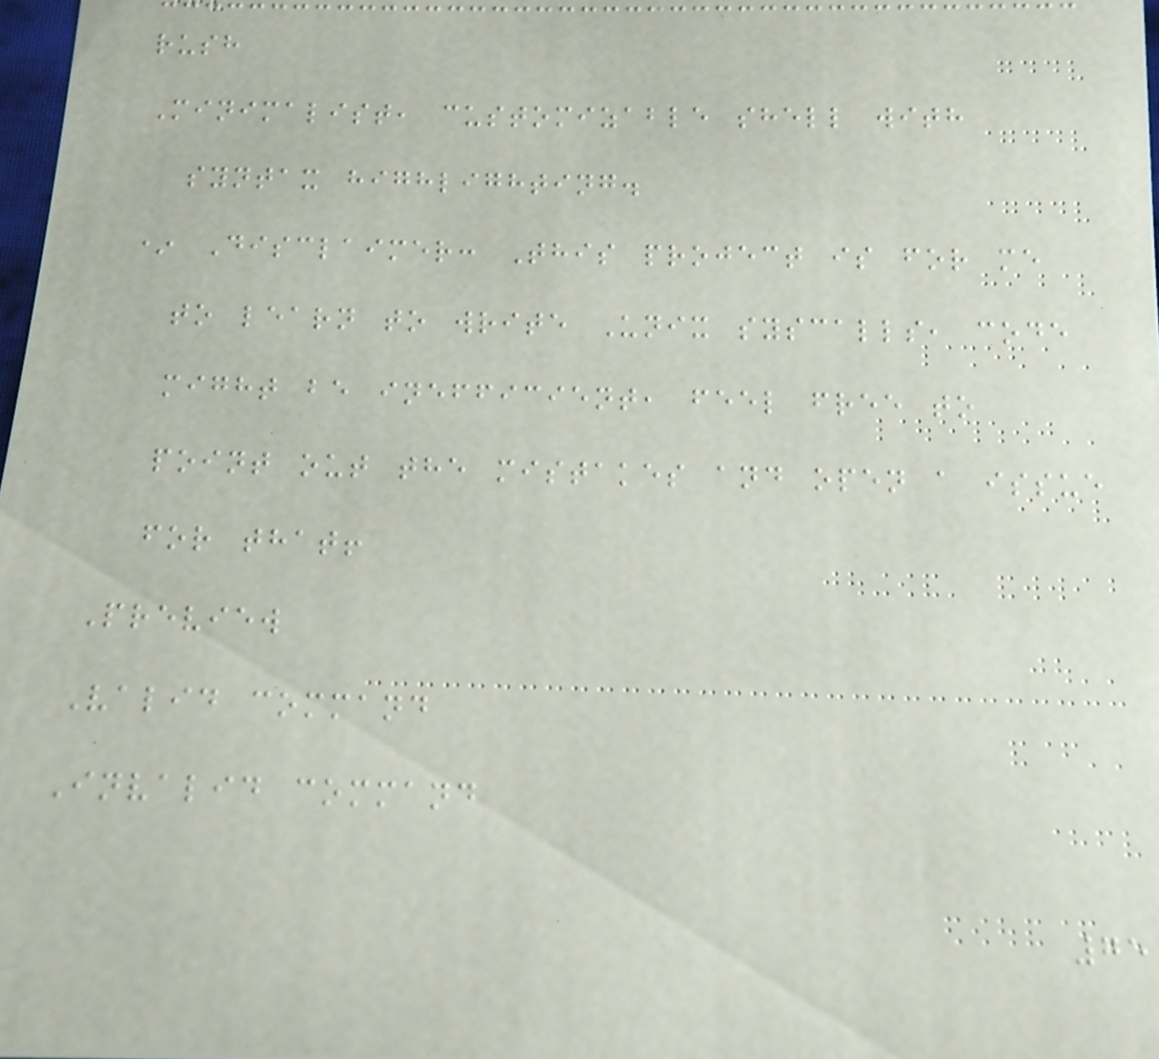rush
Minimalist, customizable shell with
syntax highlighting.
* Disclaimer: This project is for me
to learn to write Unix syscalls, code
might be inefficient, feel free to
point out the mistakes and open a issue
for that!
Preview
Valid command
Invalid command
75
